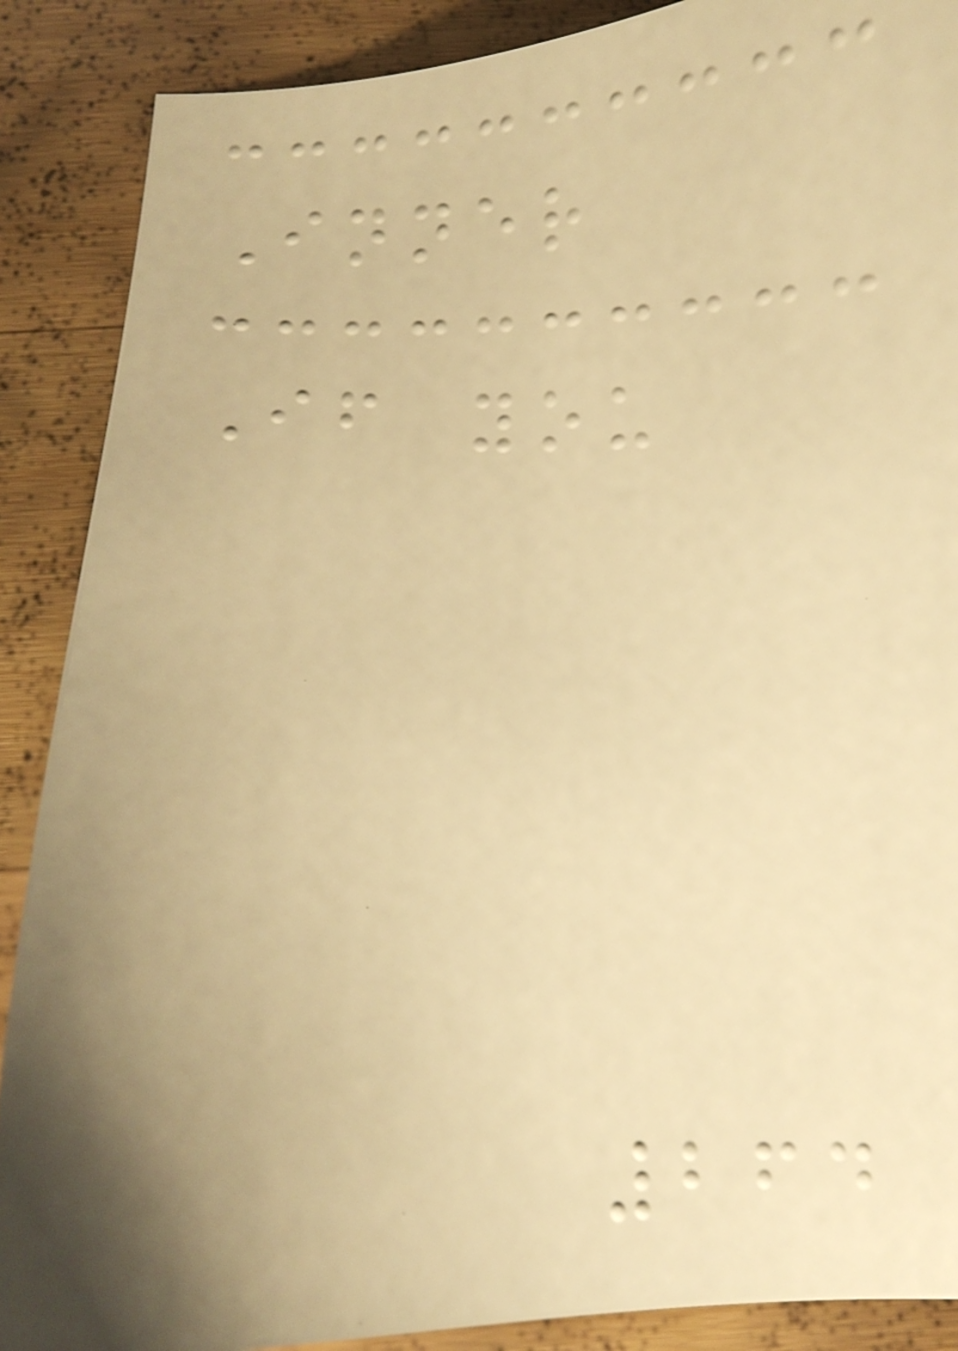Inner
If you
264
